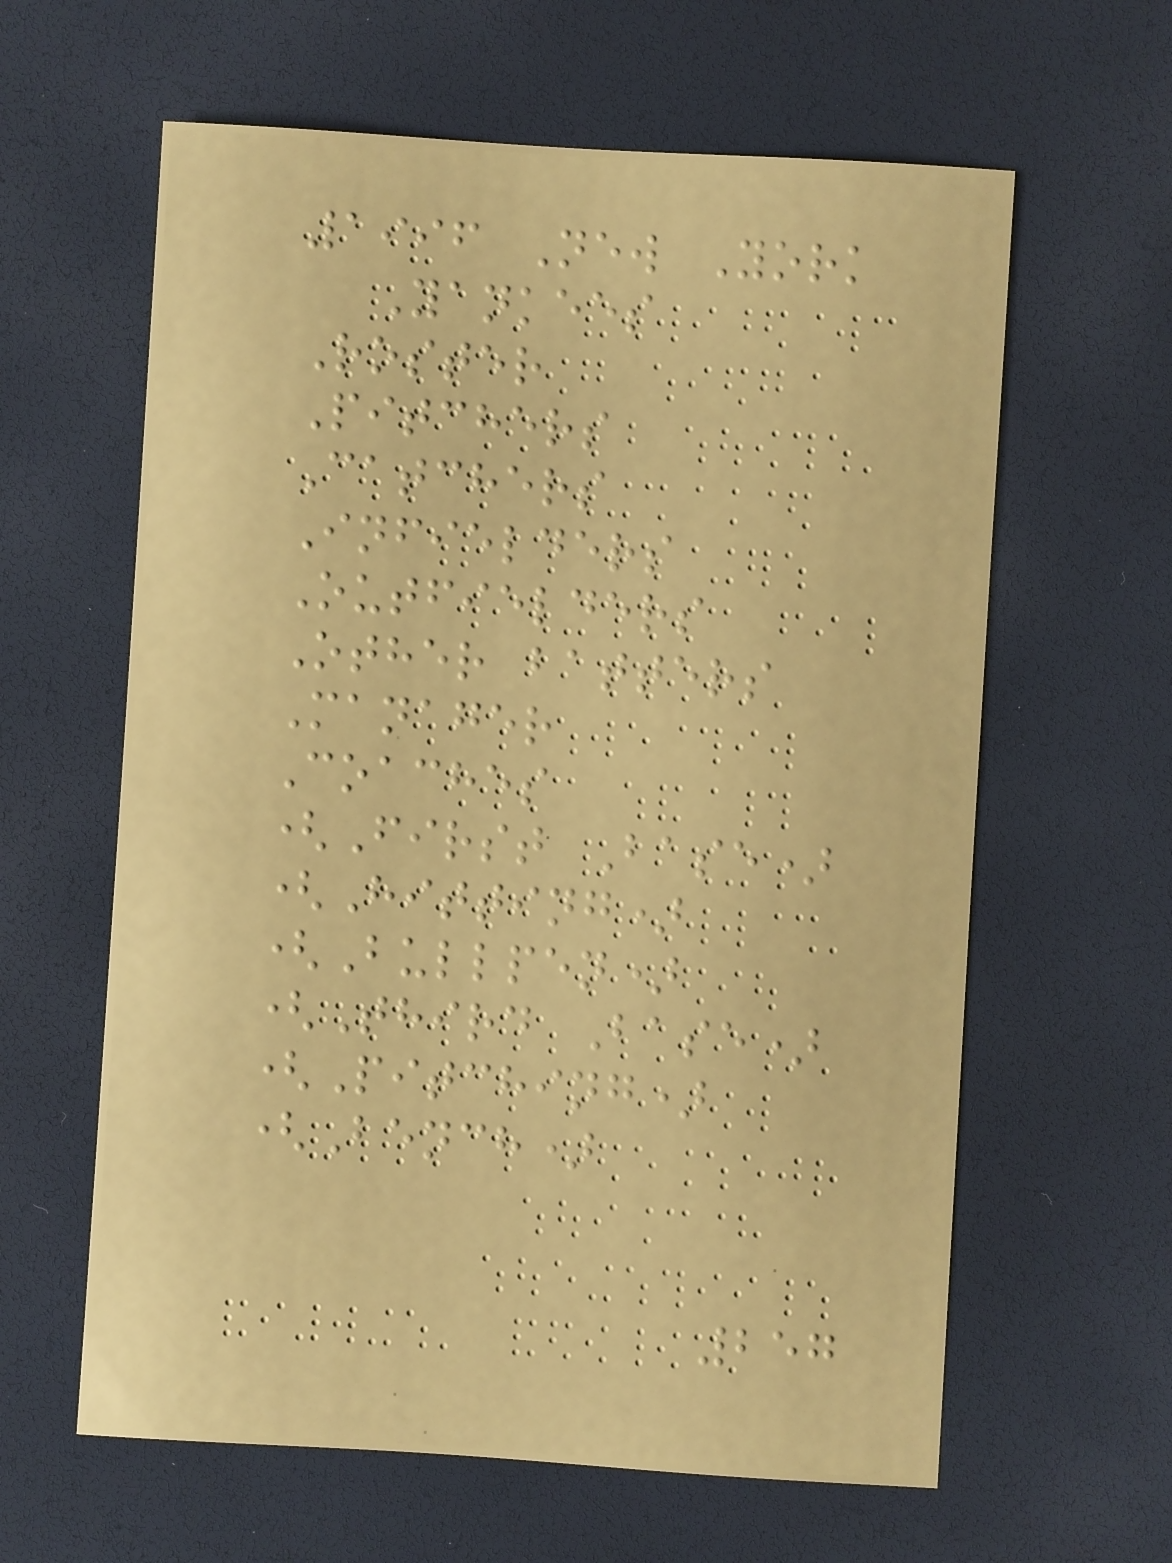1996 New York
Yankees
Roster
Pitchers
Catchers
Infielders
Outfielders
Other batters
Manager
Coaches
(First Base)
(Hitting)
(Bullpen)
(Third Base)
(Pitching)
(Bench)
257
